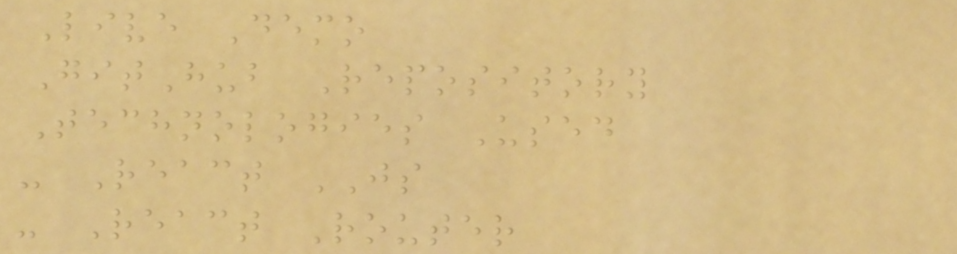Live Demo
GitHub Repository
Technologies Used
- React JS
- React Router
